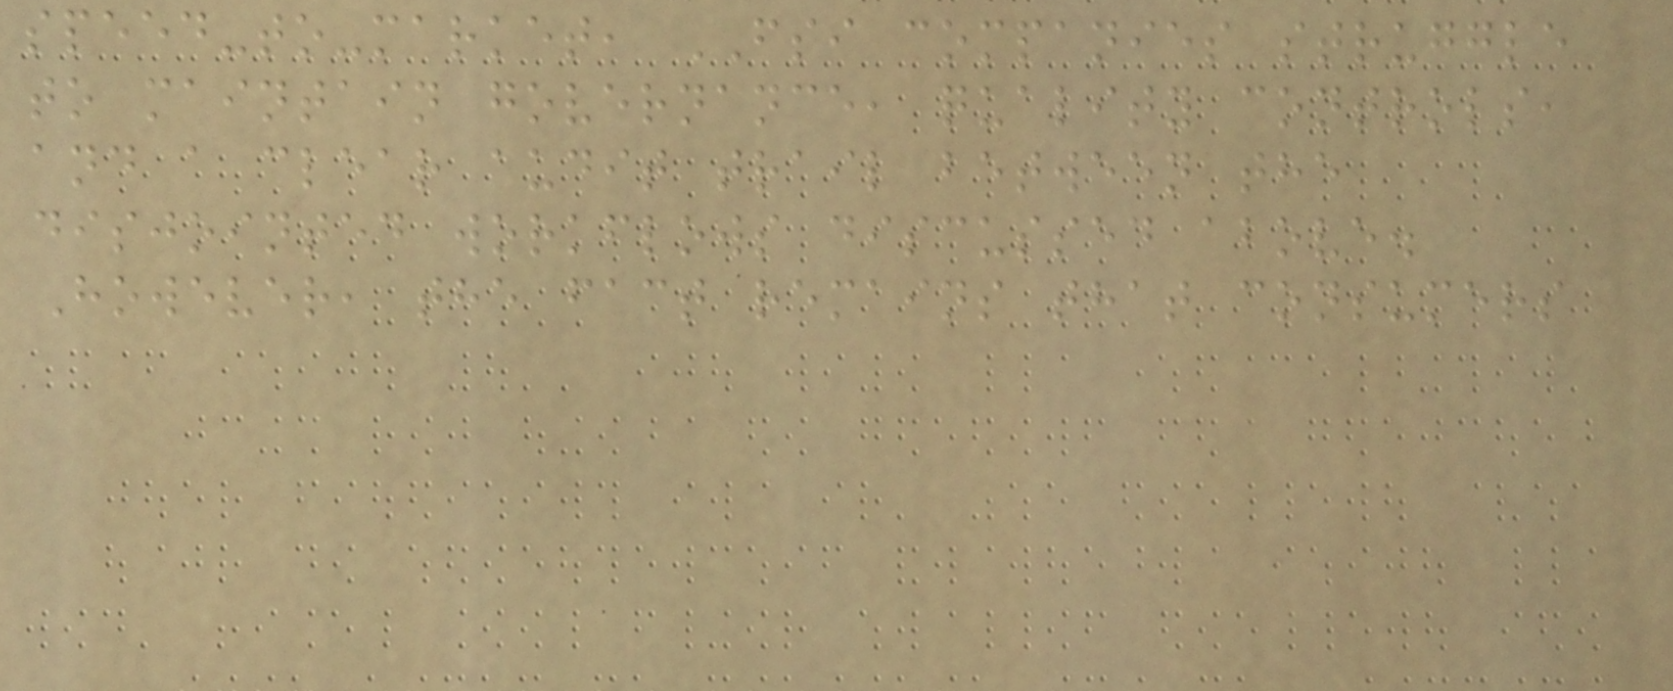speed-to-market, FSI companies struggle
to maintain governance, quality controls,
and a clear audit trail between the
disjointed workflows discussed above.
However, the fact remains that consumers
